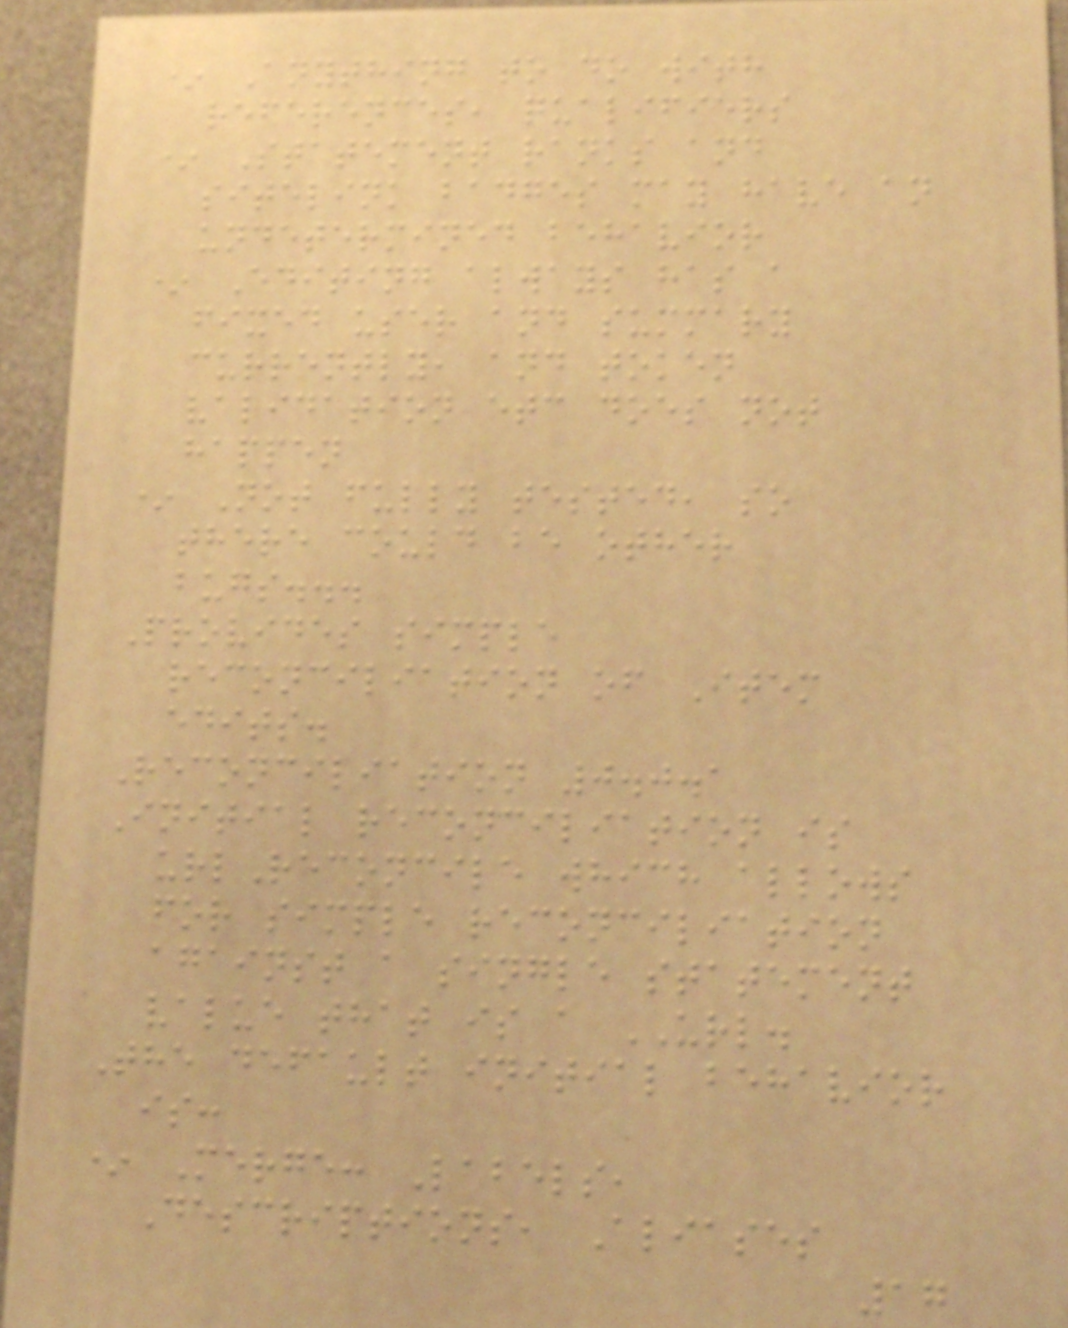* Anything to do with
references, qualifiers
* Statement ranks and
sitelink badges may have an
undetermined behavior
* Editing always has a
fixed user and summary
currently, and token
validation etc does not
happen
* Not fully tested, so
there could be other
bugs...
Provides simple
reconciliation of Item
edits.
Reconciliation 0.0.1
Initial reconciliation is
urlReconcile which allows
for simple reconciliation
against a single statement
value that is a URL.
The default initial behavior
is:
* Merge: Labels,
Descriptions, Aliases
17
